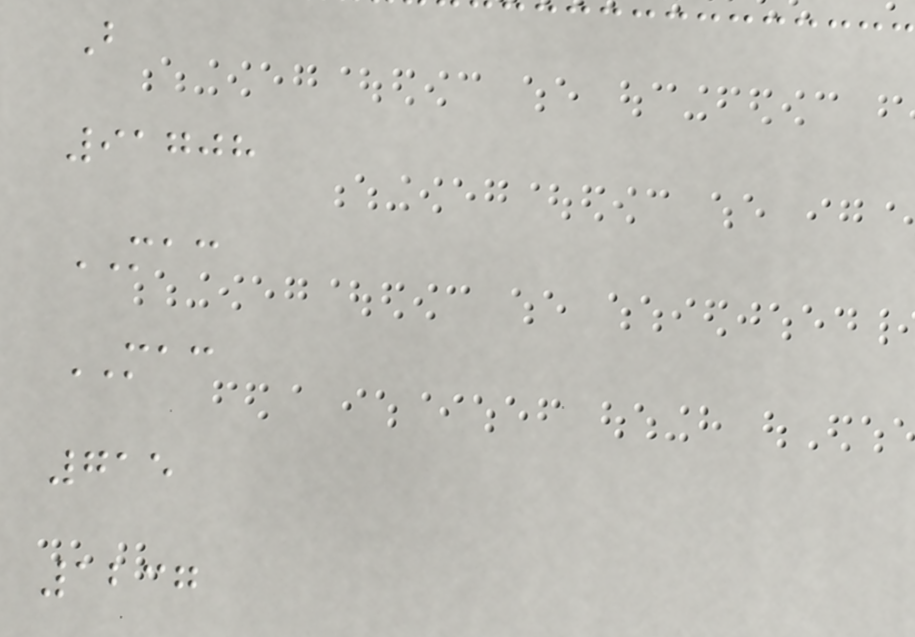B
91708
MAC
MAC
715
1237
